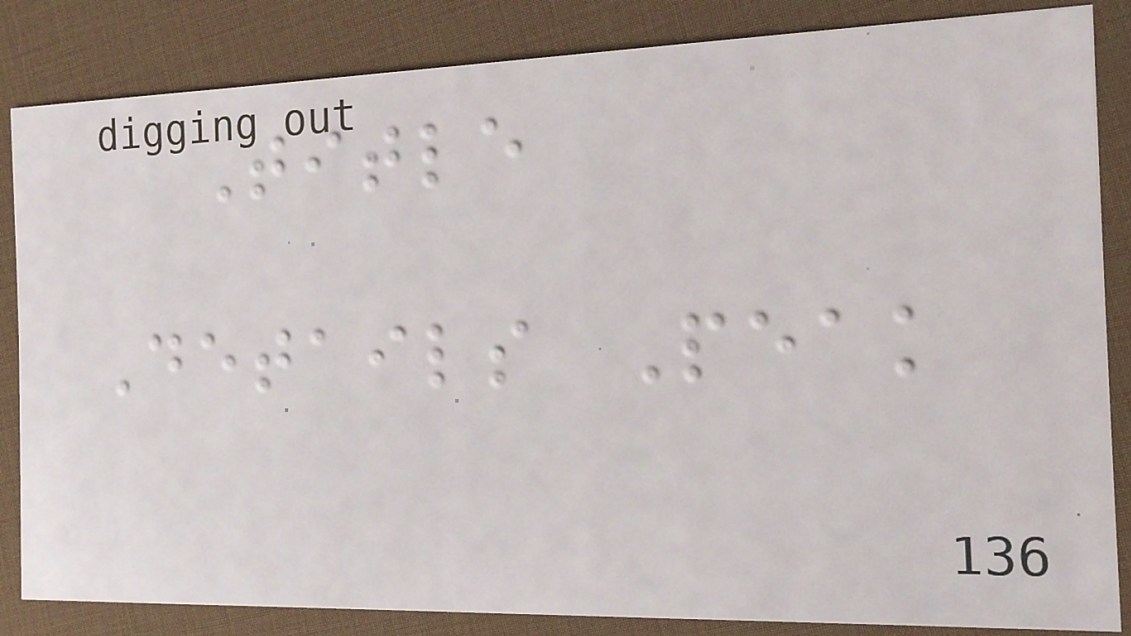Title
Details Peak
